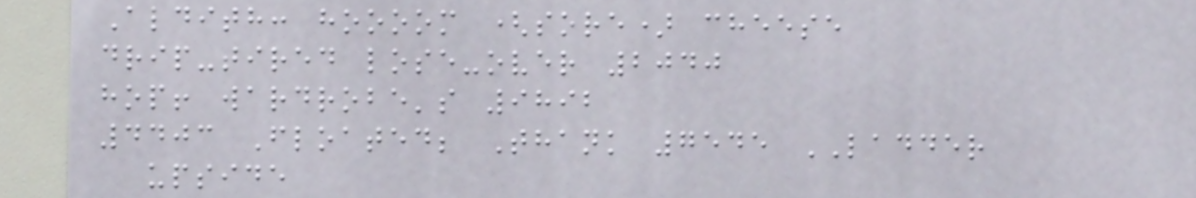Aldith: hoooom (sore) cheese
drip-tired lose-over 2040
hop! wardrobe's 9892
4403 Floated; Thank 7545 LADDER
upside
